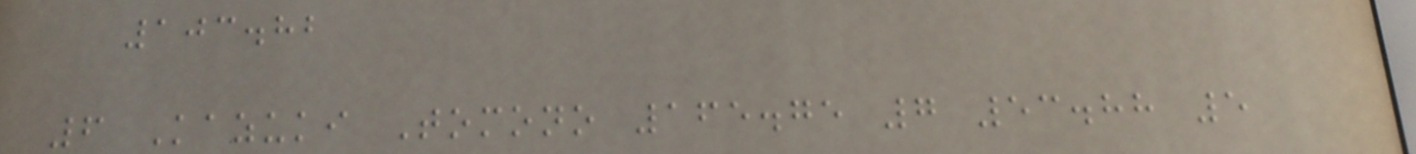103.82
6 Kazuki Tomono 165.75 7 53.88 5
